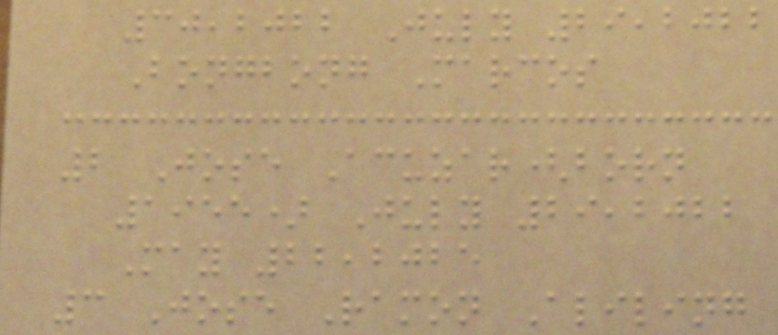30,2022 July 29,2022
Bongbong Marcos
2 Jose Acuzar(born
1955) July 29,2022
May 22,2025
3 Jose Ramon Aliling
